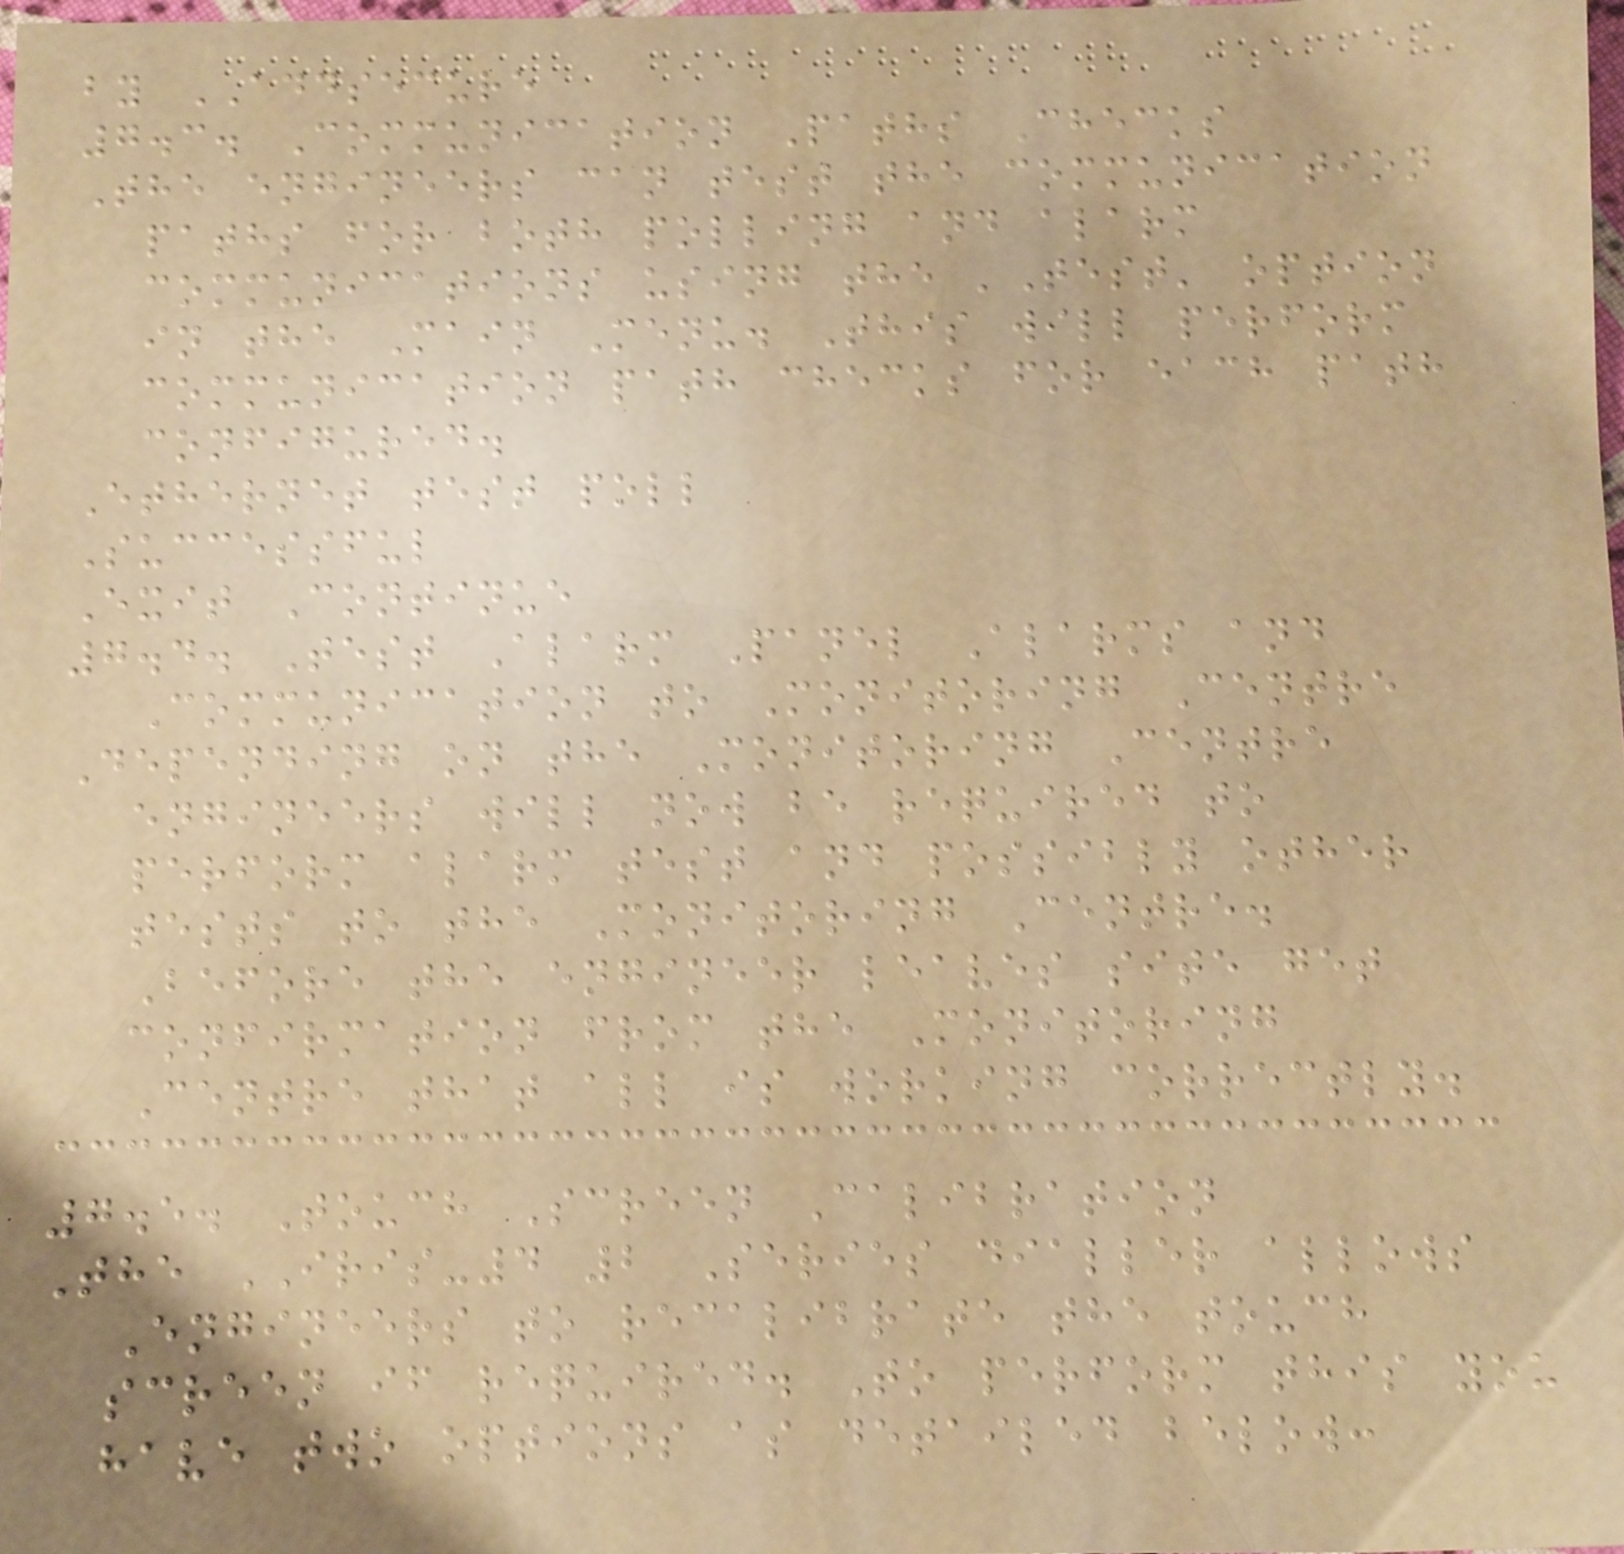by ADDSECURE
7.3. Communication Paths Checks
The engineers can test the communication
paths for both polling and alarm
communications using the 'Test' option
in the Main Menu. This will perform
communication path checks for each path
configured.
Ethernet test poll
Successful
Exit Continue
7.4. Test Alarm Panel Alarms and
Communication to Monitoring Centre
Depending on the Monitoring Centre
engineers will now be required to
perform alarm test and possibly other
tests to the Monitoring Centre.
Before the engineer leaves site get
confirmation from the Monitoring
Centre that all is working correctly.
7.5. Touch Screen Calibration
The IRIS-4 2 Series dialler allows
Engineers to recalibrate the touch
screen if required. To perform this you
have two options as detailed below:
